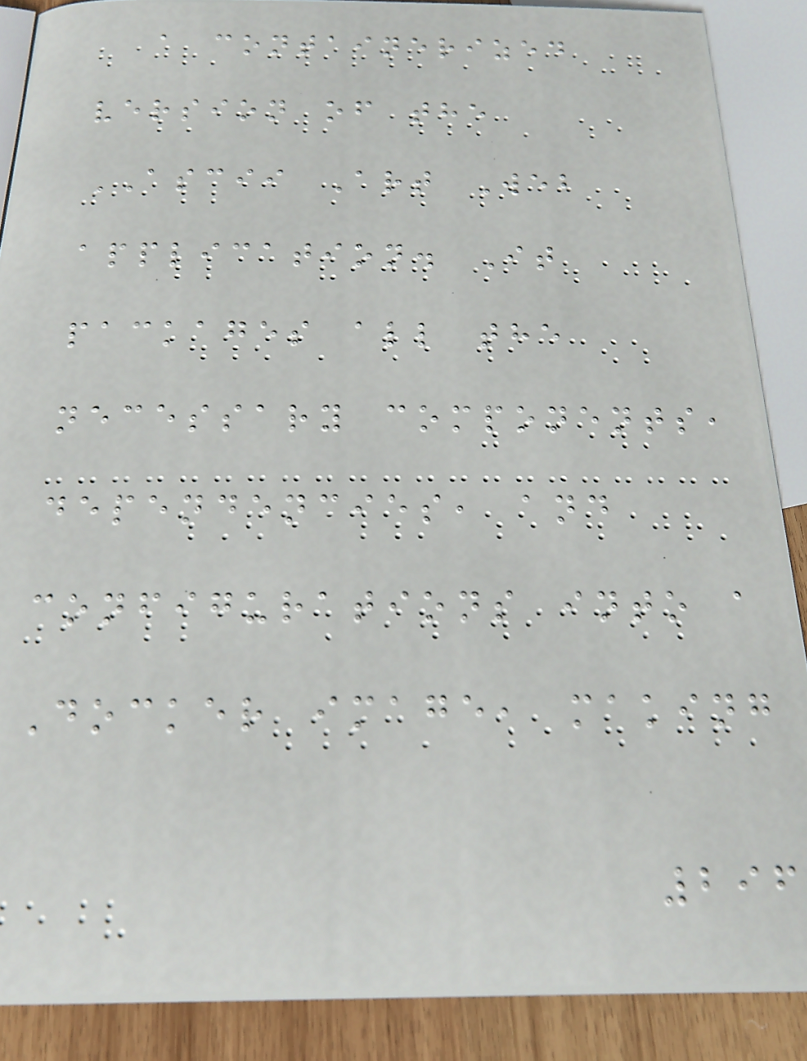a containerized
version of the
ASCII Art Web
application. It
packages all the
necessary components,
dependencies, and
configurations into a
Docker image, making
296
